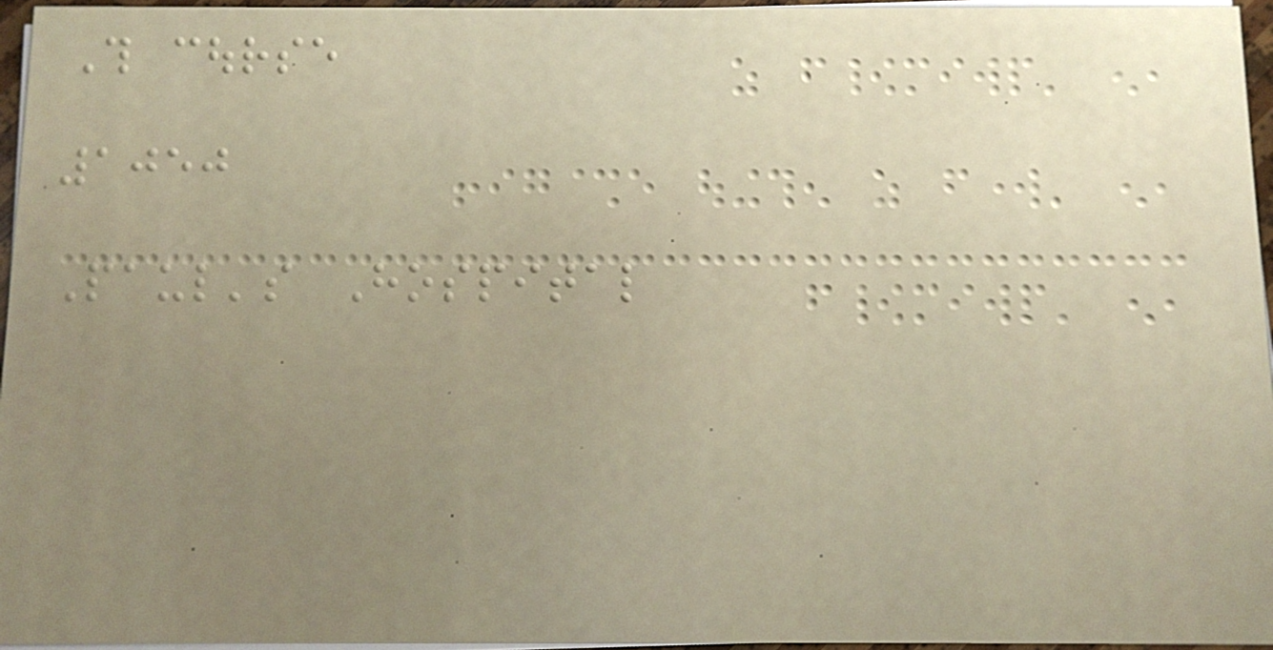This course
1050
Paul's Hospital
